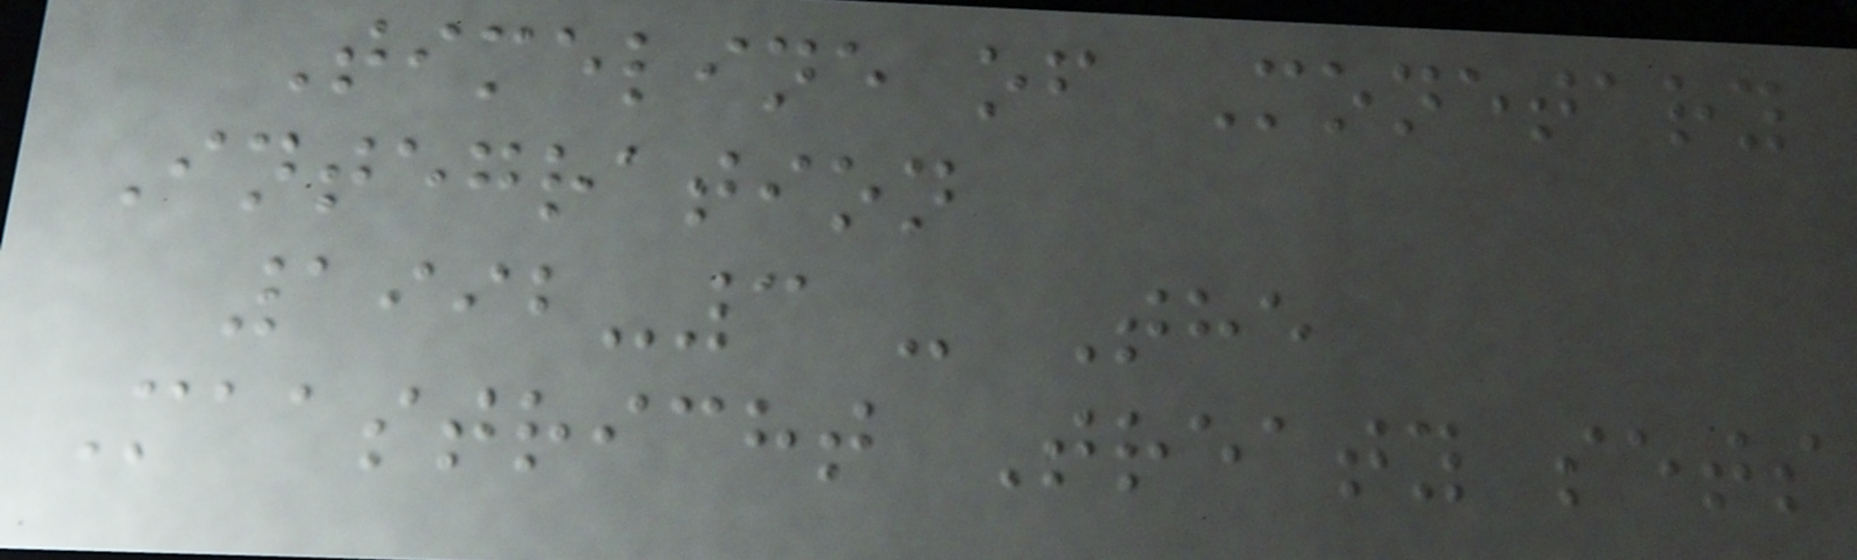Timeline of Monetary
Integration
1992-3 - The
Maastricht Treaty sets
